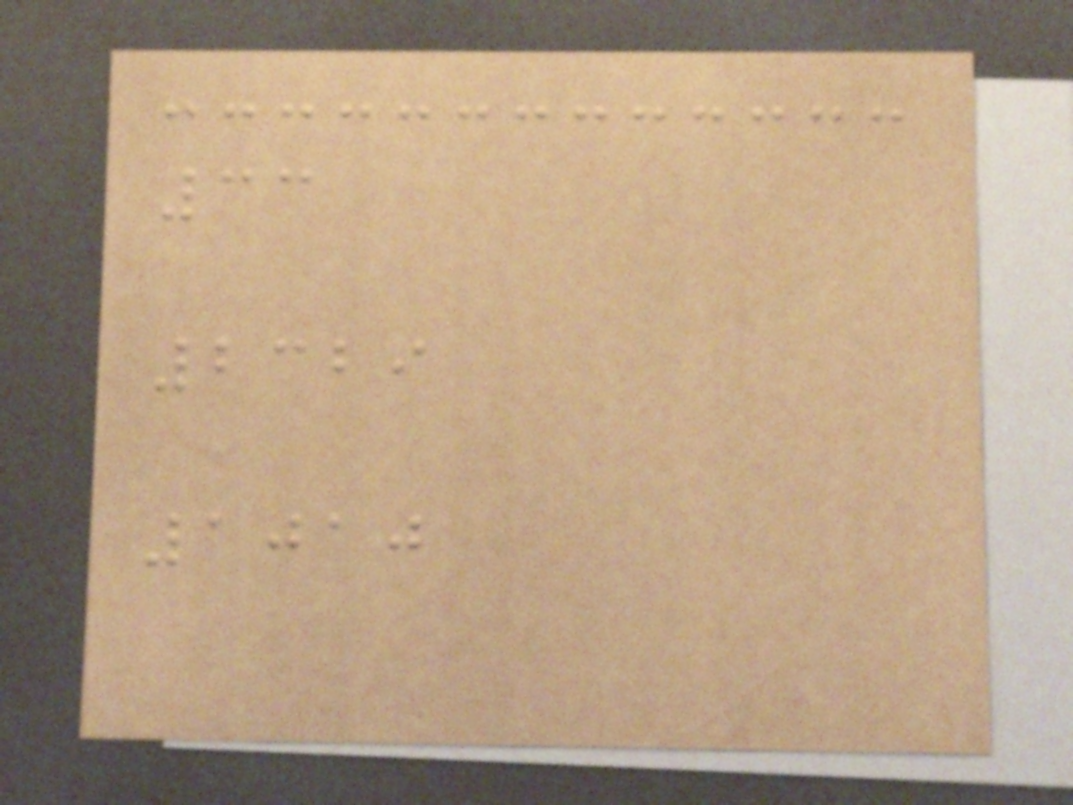33
2329
1010
